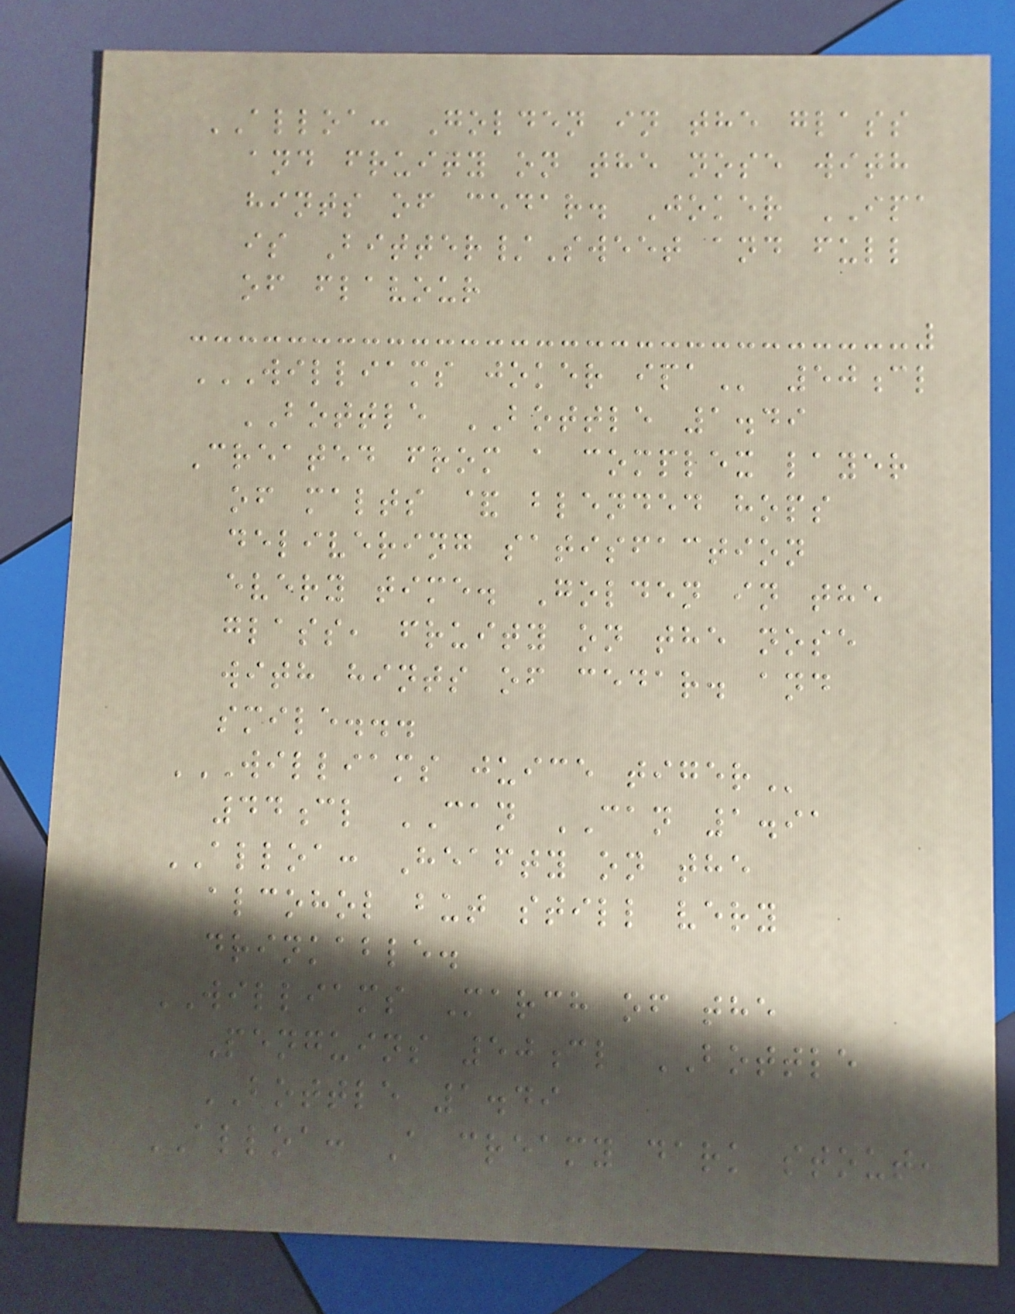ALLOA: Golden in the glass
and fruity on the nose with
hints of cedar. Joker IPA
is Bitter/Sweet and full
of flavour
WILLIAMS JOKER IPA 50cl
BOTTLE BOTTLE 1.49
Created from a complex layer
of malts & blended hops
delivering satisfaction
every time. Golden in the
glass, fruity on the nose
with hints of cedar. and
smile...
WILLIAMS JUICE TIGER
44cl CAN CAN 1.91
ALLOA: Heafty on the
alcohol but still very
drinkable.
WILLIAMS March of the
Penguins 50cl BOTTLE
BOTTLE 1.49
ALLOA: A creamy dark stout,
